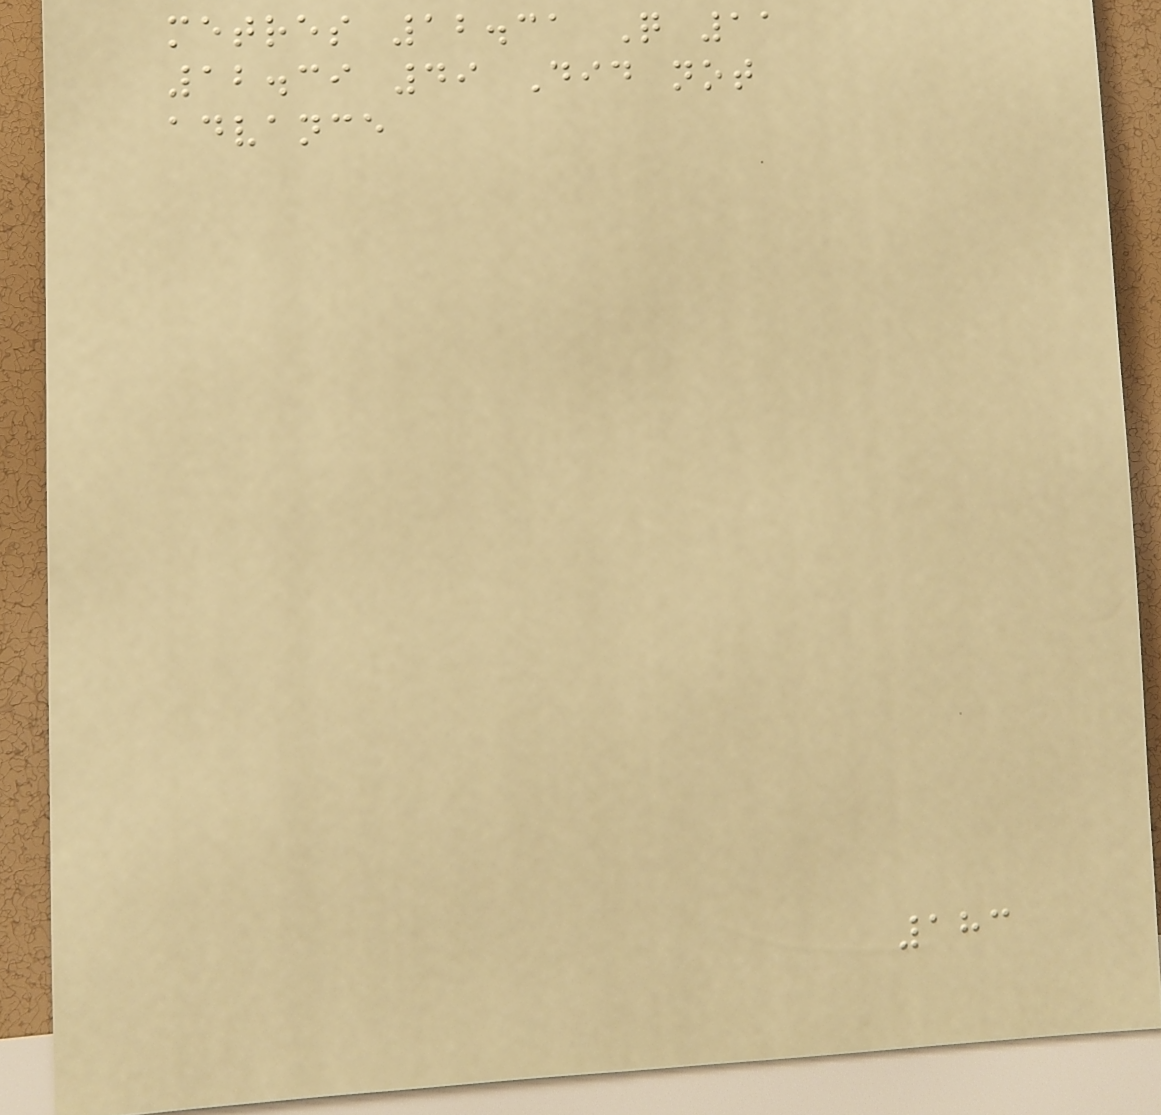metres 12.31 Q 11
12.39 49 Did not
advance
183
